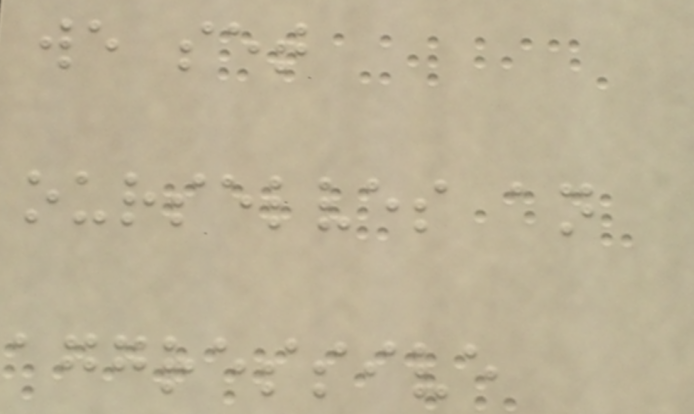we set
ourselves an
aggressive
